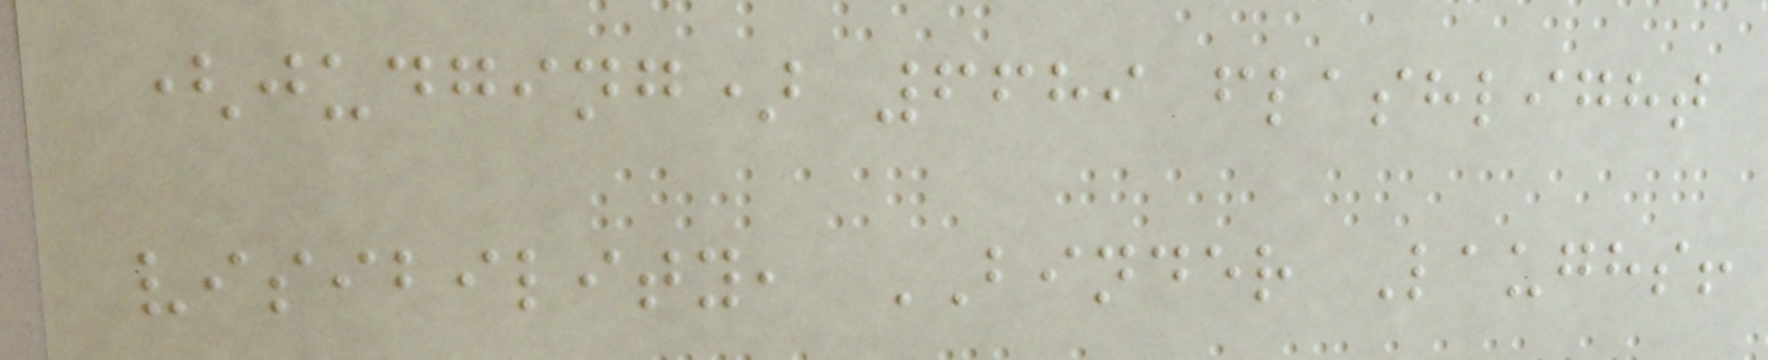(judging) 6689 flashlight
visibility, BINDER Laughs!
